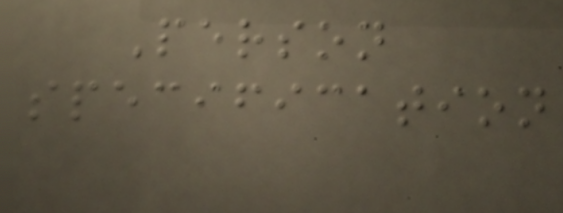Person
specification
